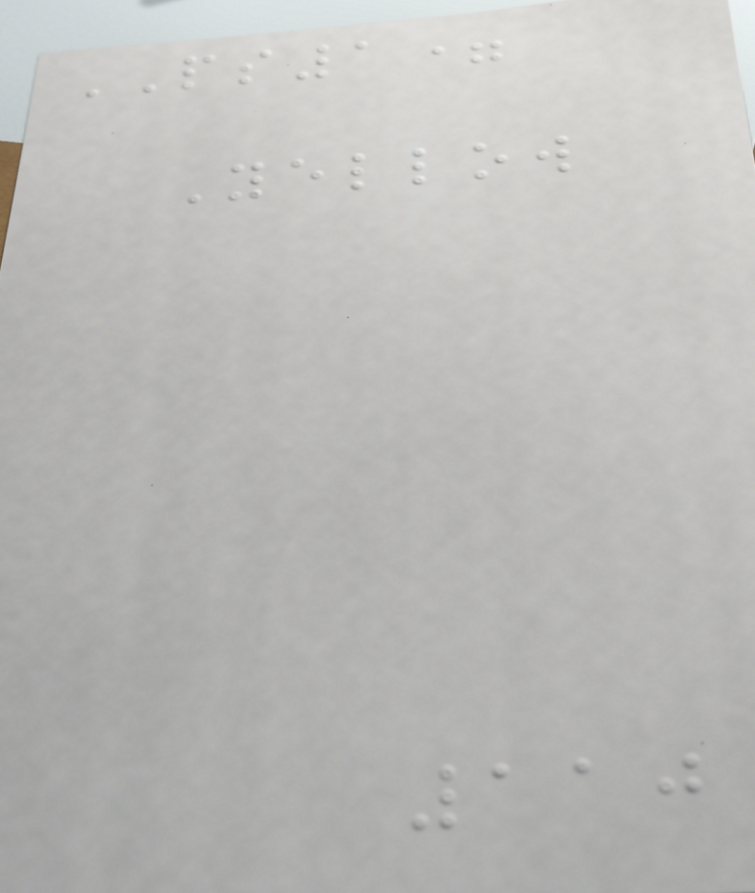PS1=
Yellow
110
